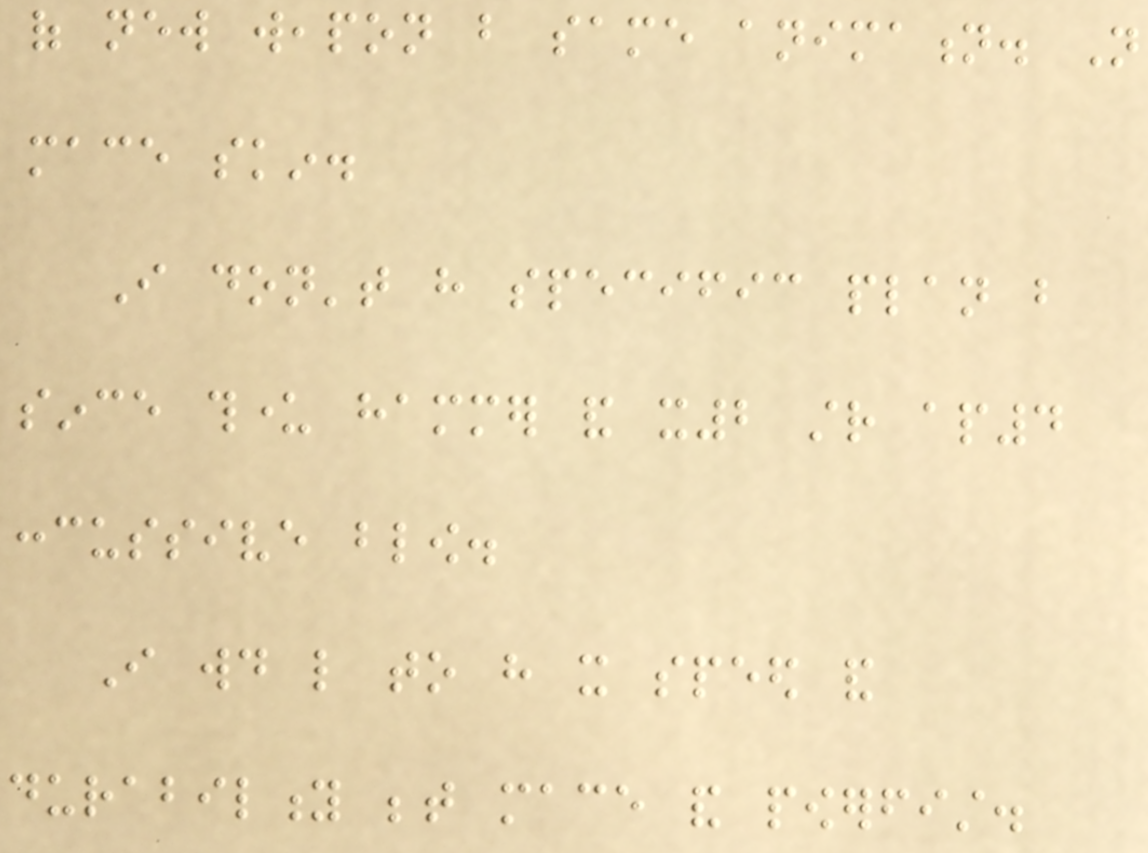of new weapon but same animation. Not
mace skin.
I don't have specific plan but
since thunder hammer and x2 str ap4
concussive blow.
I would like to have it speed and
durability between mace and powerfist.
